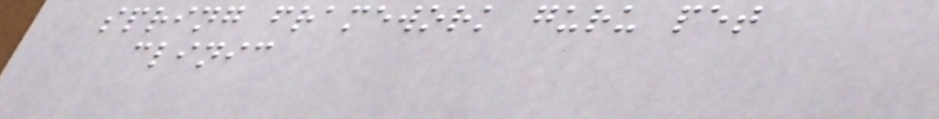spring framework guru pet
clinic
